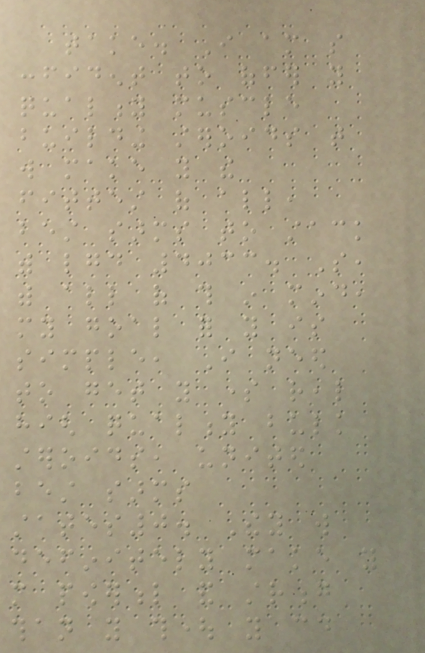take. I am so
confident to offer you
quality muscle
building steroids that
will make you the
fittest of all,
best sarms to stack
with lgd 4033. So,
with all of this in mind,
my goal for you is
simple, I need
to get you some real
high quality bulk
steroids, united
best sarms
states0. They will
definitely make you
more powerful and strong
than you thought you could
